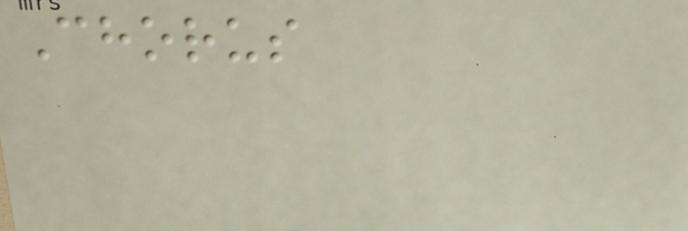Chorus
